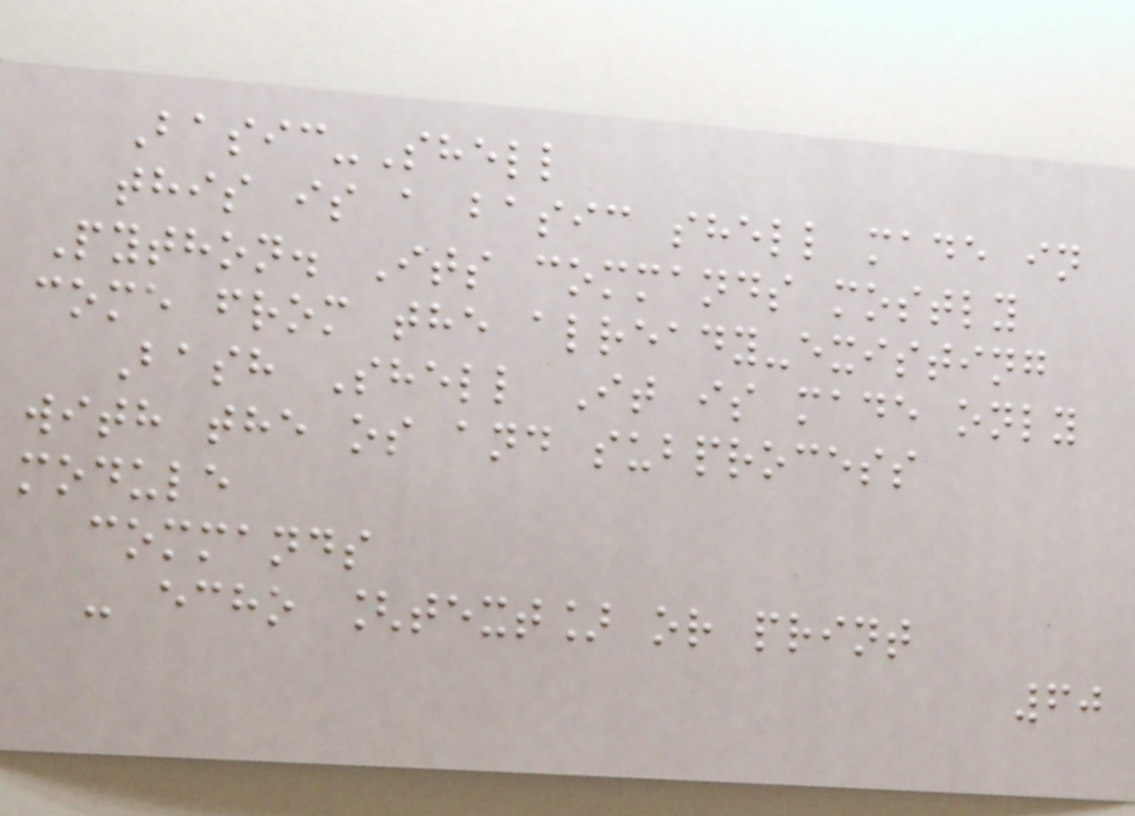Basic-Shell
this is a basic shell made in
Python. Its commands mostly
come from the already-existing
Bash Shell It is made only
with the os and subprocess
module
commands
- echo [text] or print
60
